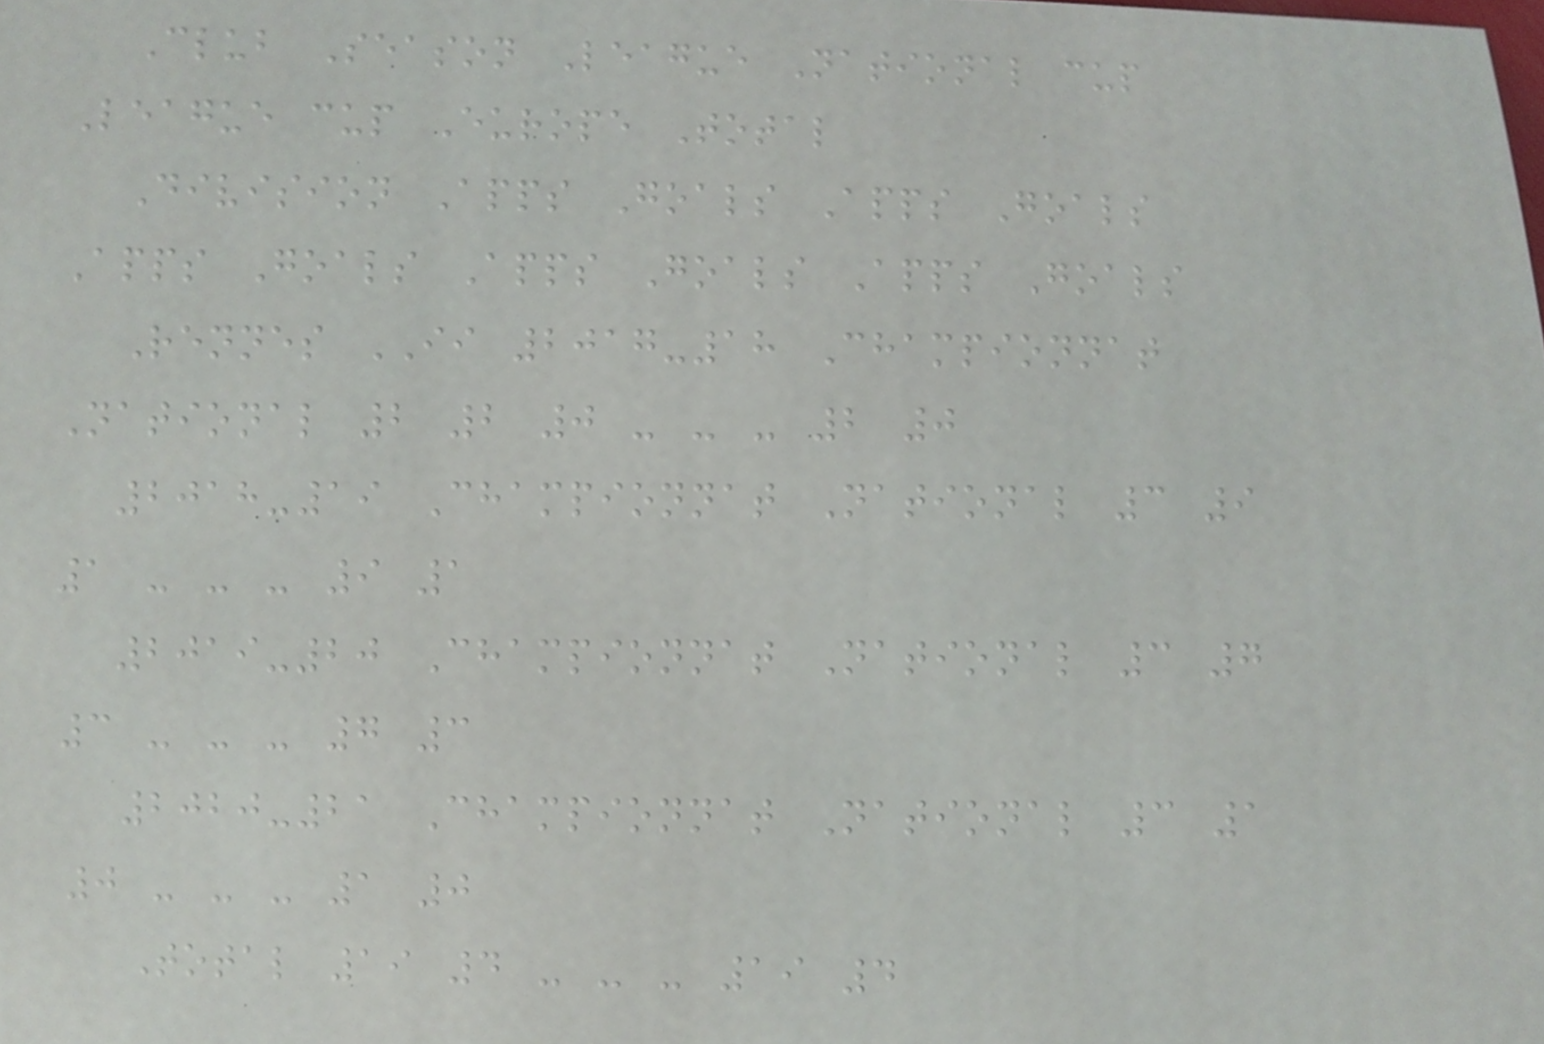Club Season League National cup
League cup Europe Total
Division Apps Goals Apps Goals
Apps Goals Apps Goals Apps Goals
Rennes II 2017-18 Championnat
National 2 2 0 - - - 2 0
2018-19 Championnat National 3 9
1 - - - 9 1
2019-20 Championnat National 3 7
3 - - - 7 3
2020-21 Championnat National 3 1
0 - - - 1 0
Total 19 4 - - - 19 4
